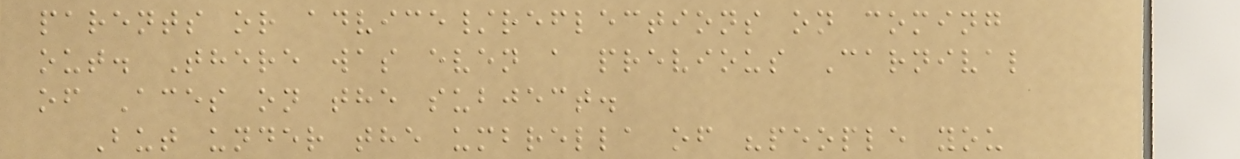parents or advice/reflections on coming
out. There was even a previous Carnival
of Aces on the subject.
But under the umbrella of "people you
